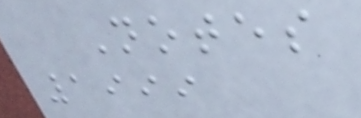Notes
1999
